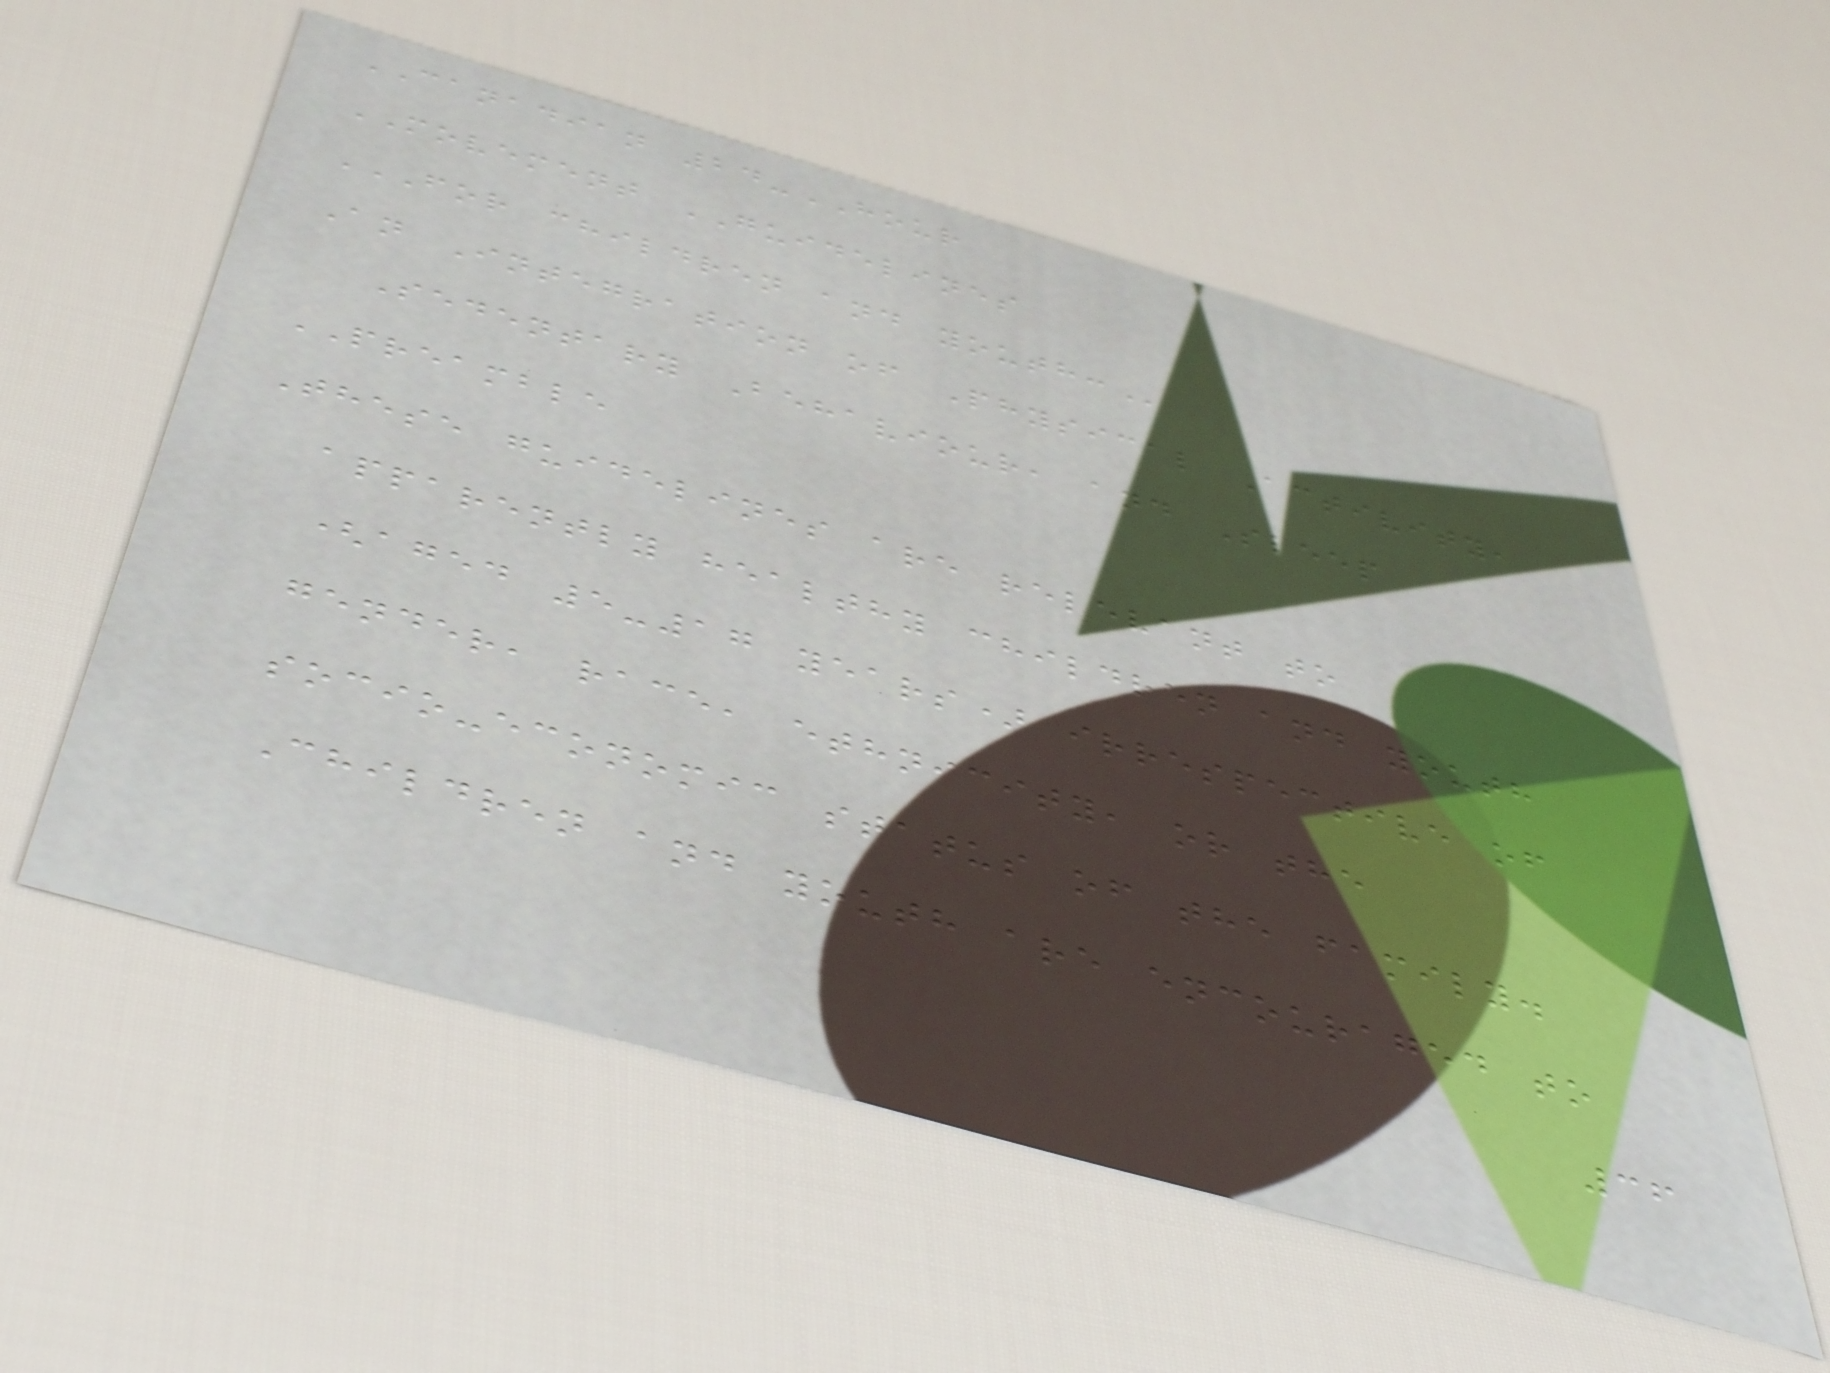CANADIAN 24-HOUR
MOVEMENT GUIDELINES
FOR CHILDREN AND YOUTH:
An Integration of Physical Activity,
Sedentary Behaviour, and Sleep
PREAMBLE
These guidelines are relevant to
apparently healthy children and youth
(aged 5-17 years) irrespective of
gender, race, ethnicity, or the
socio-economic status of the family.
Children and youth are encouraged to
36
